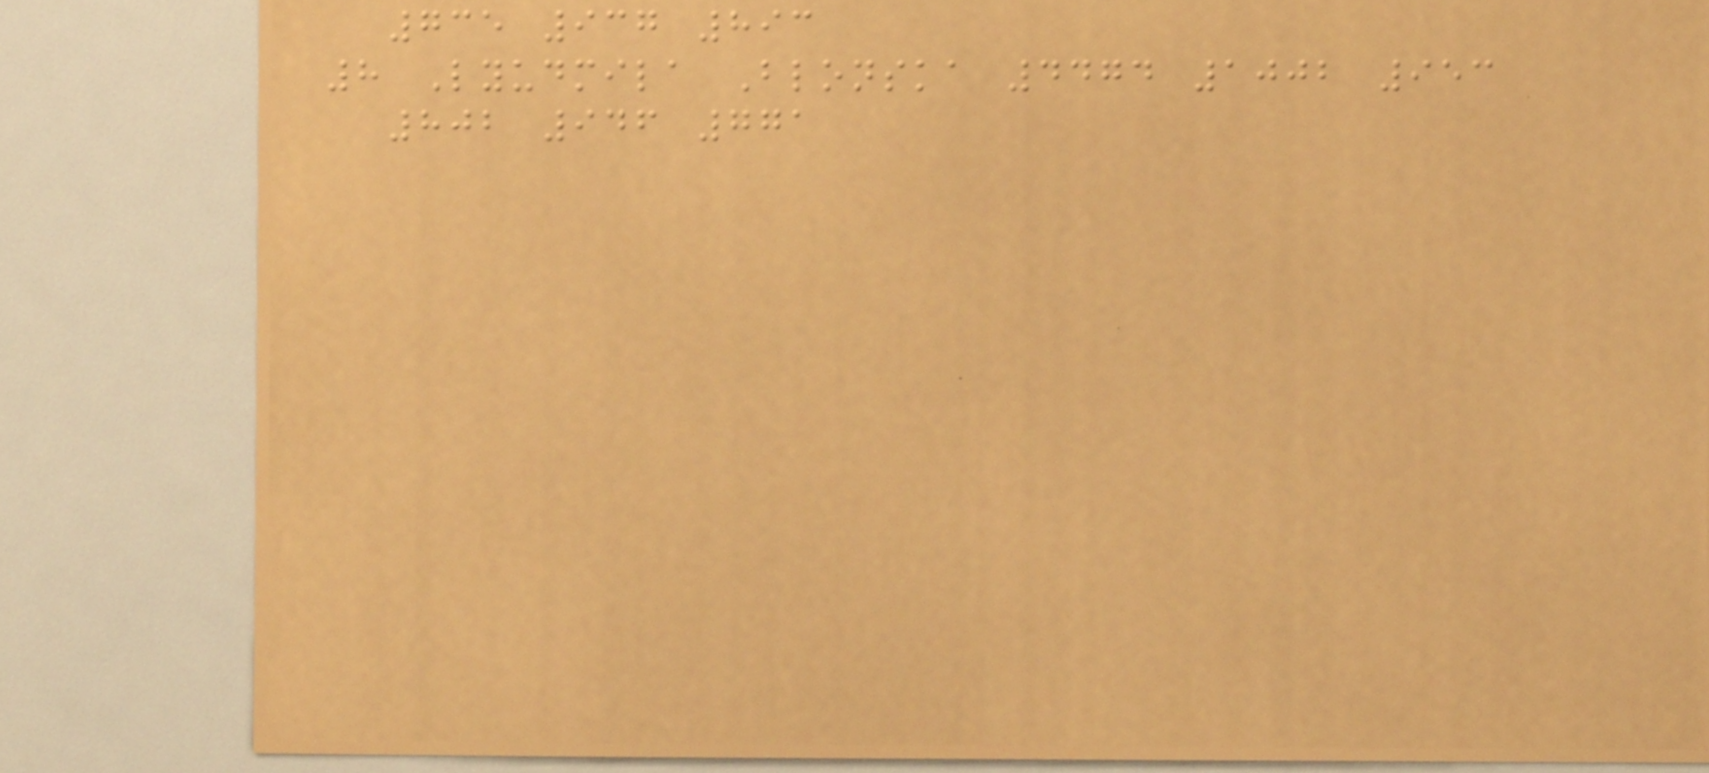735 937 893
8 Lyudmila Blonska 4474 1002 953
802 946 771
